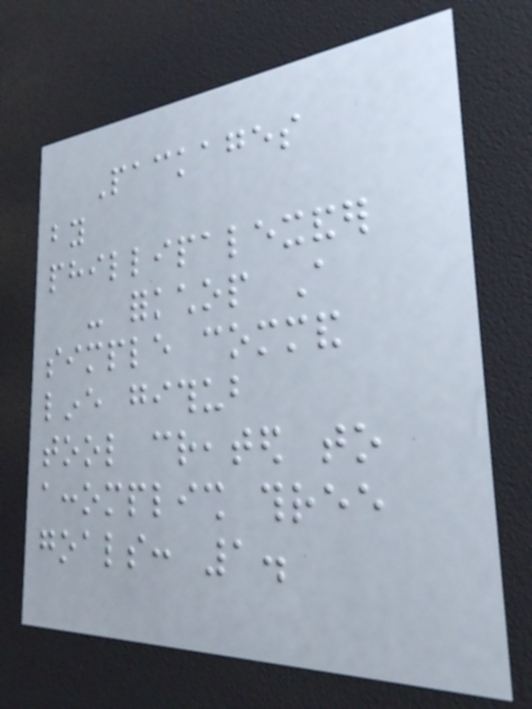Packages
by
phillipalexander
- forkchop A
simple command
line github
tool created to
accomplish three
goals: 1.
